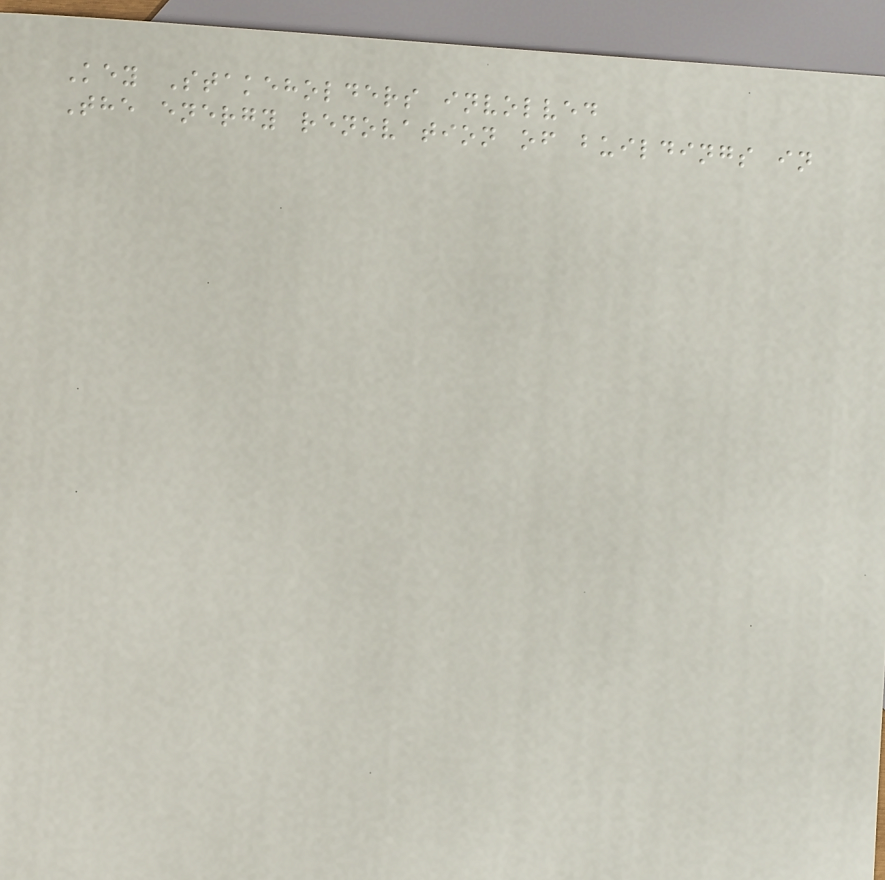Key Stakeholders involved
The energy renovation of buildings in
